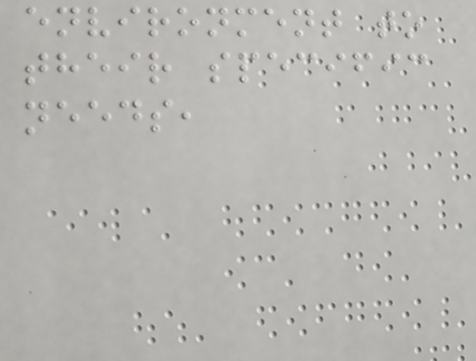environment to
their specific
needs,
